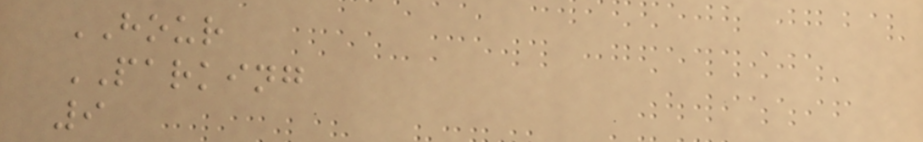HOUR
PARKING
9
